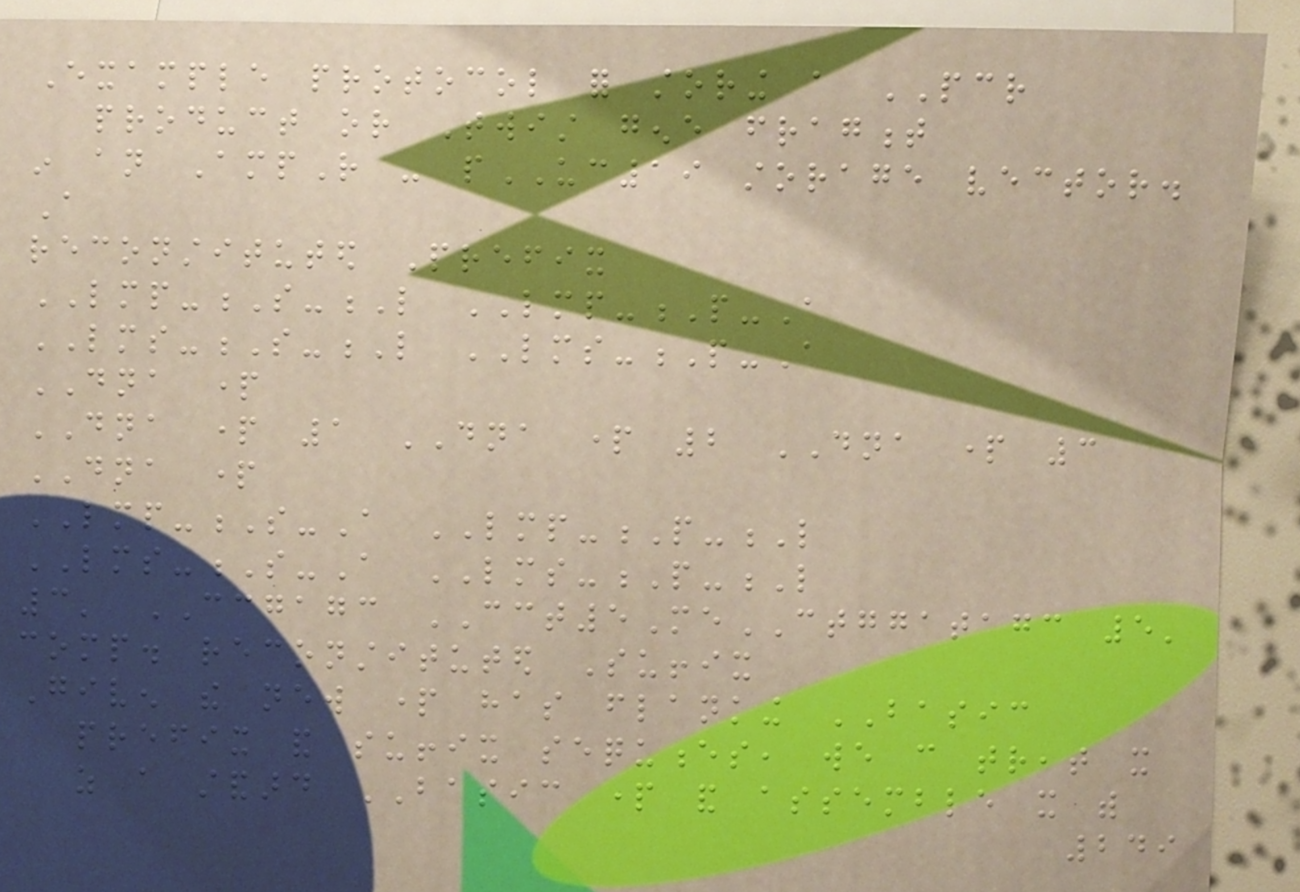Example protocol for storing a PCR
product or Twist gene fragment
in an AmpR - pUC19 storage vector.
A
reconstituted Prefix
LMP-S-L LMP-P-A
LMS-S-L LMS-P-A
DNA part
DNA part 1 DNA part 2 DNA part 3
DNA part
LMP-S-A LMP-P-L
LMS-S-A LMS-P-L
3' CCGAGC CCT5MeCTGGATAGC 5'
comp. reconstituted Suffix
Given the new part has flanking BASIC
prefix and suffix sequences, we can treat it
as a standard BASIC part and assemble it with
249
